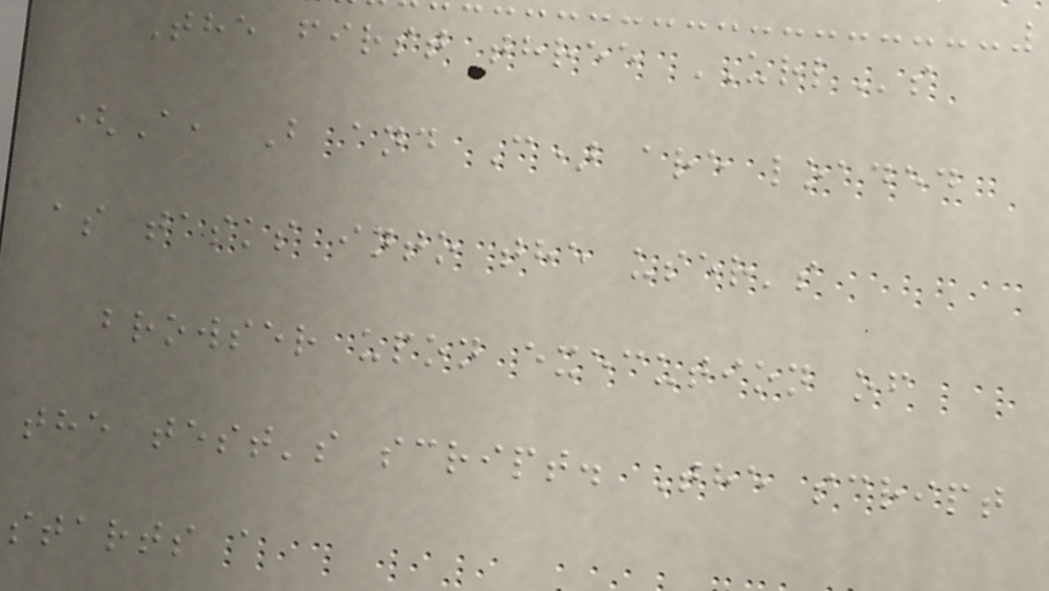The first three URLs
(A, B and C) are loaded
as tasks into the user's
browser upon execution of
the test's script. The script
starts a
